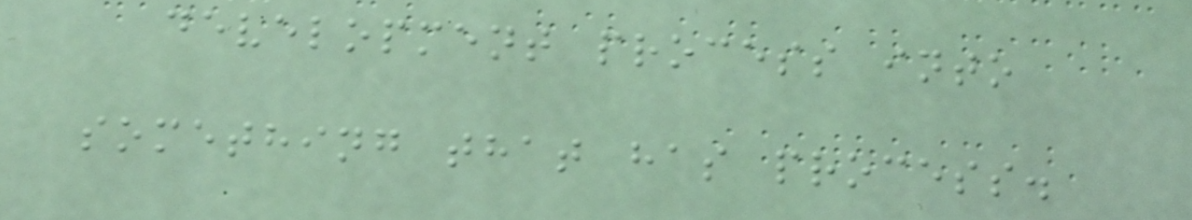development process into
something that has process.
